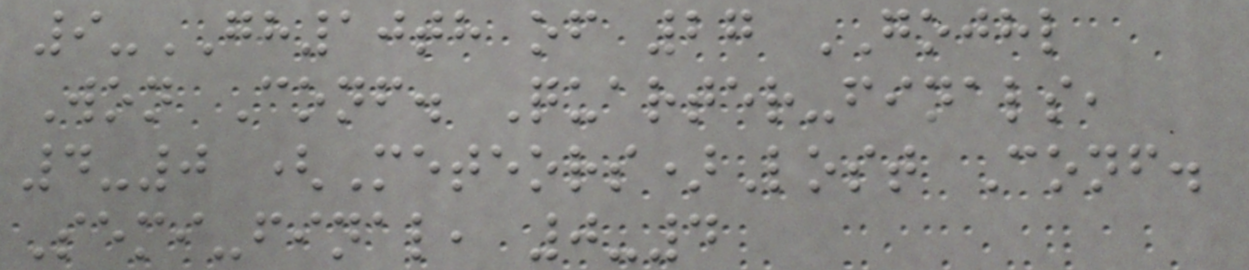9-GH10th of 27 GOJHL
Won Conf. Quarter-finals,
4-0 (Meteors)Lost Conf.
Semi-final, 0-4
